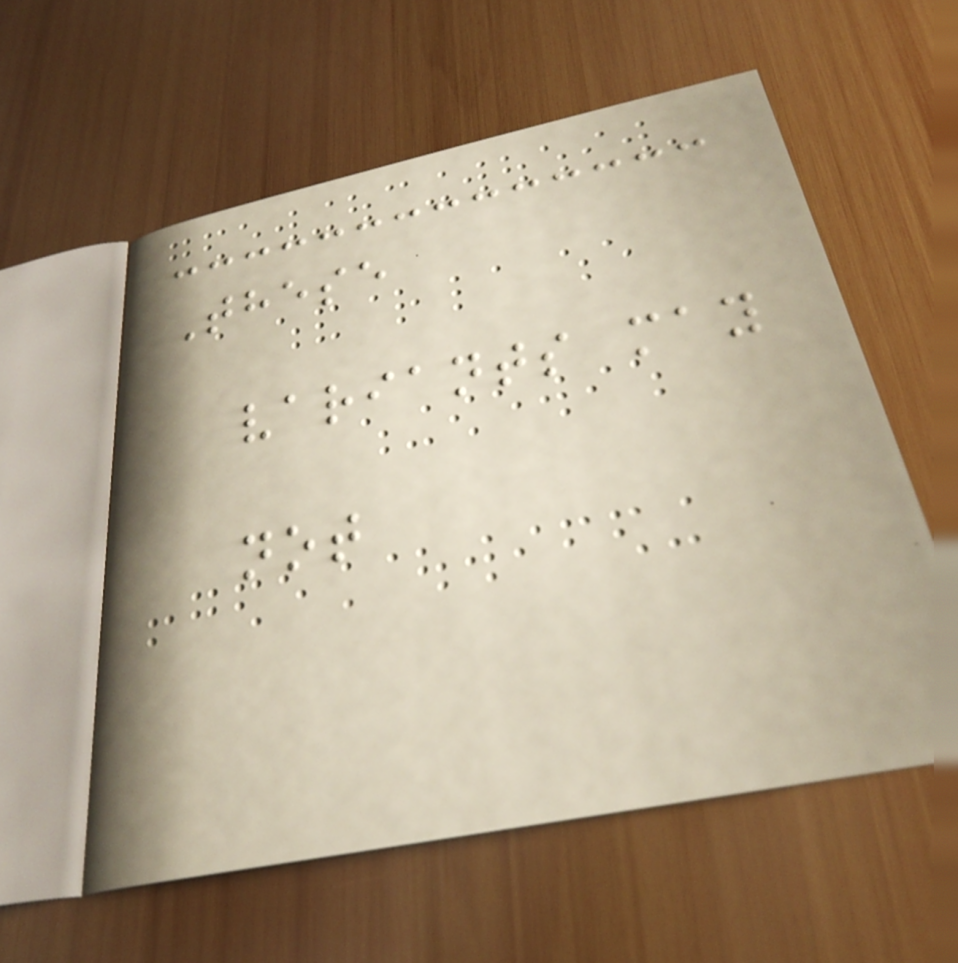These
variants may
not
